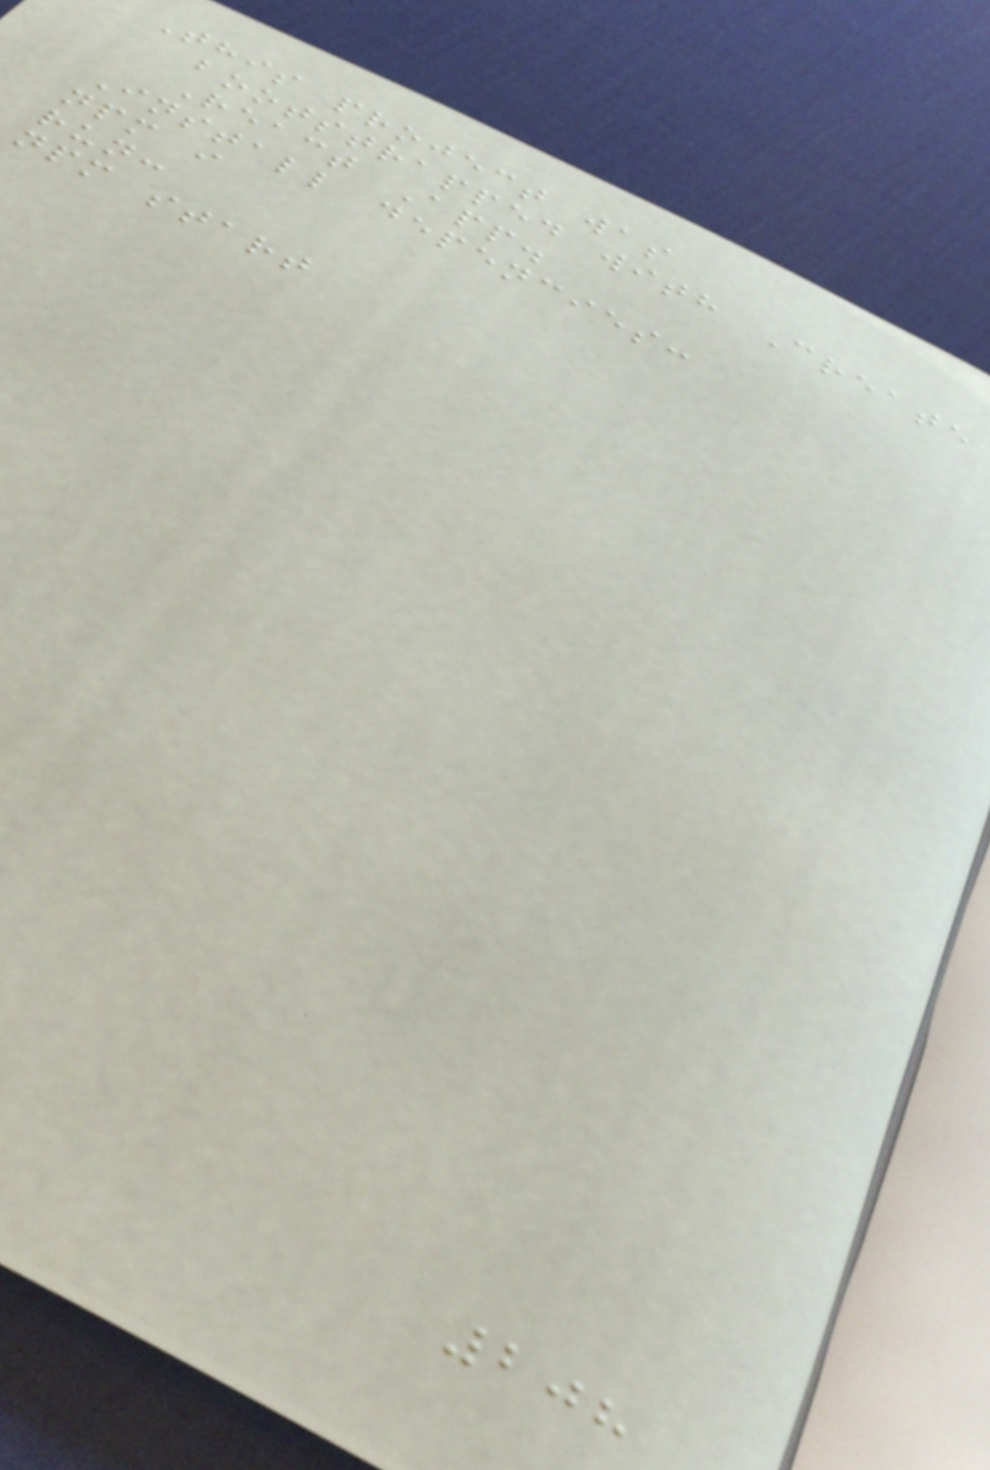This project was
bootstrapped with Create
React App.
Install depencies:
npm i
run:
npm start
208
